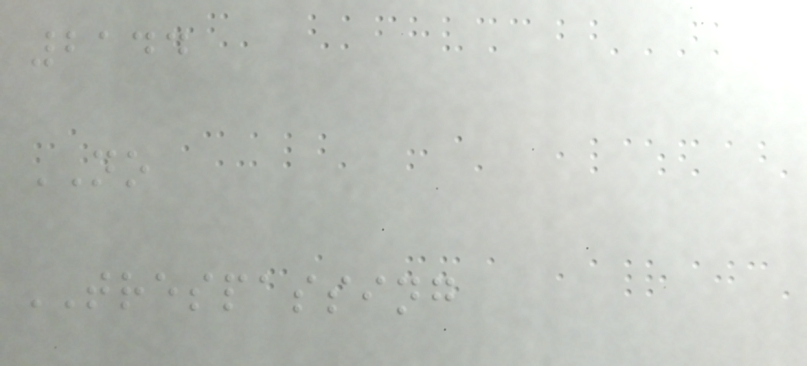2144
NO
TRESPASSING
